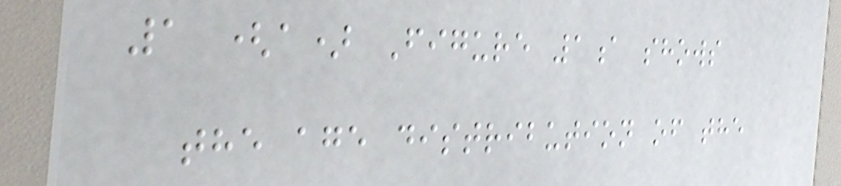1 (a) Figure 1a shows
the age distribution of the
